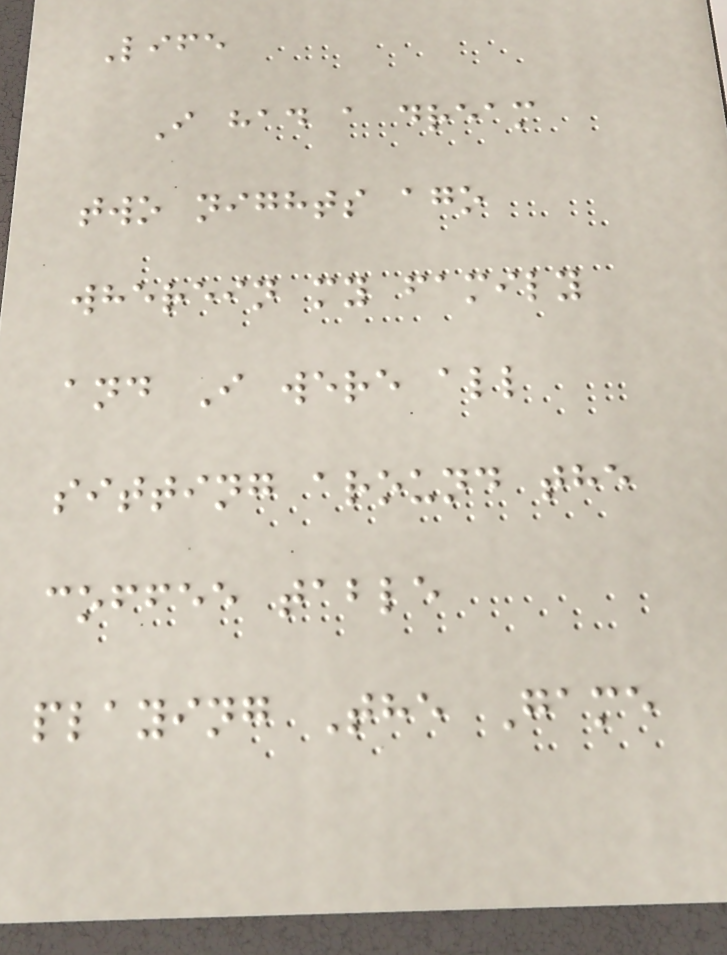Life
I had a dream
two nights ago
wherein my family
and I were all
sitting around the
coffee table
playing The Game
